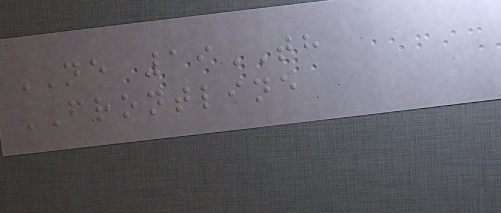NE 19TH
FRONTLINE
